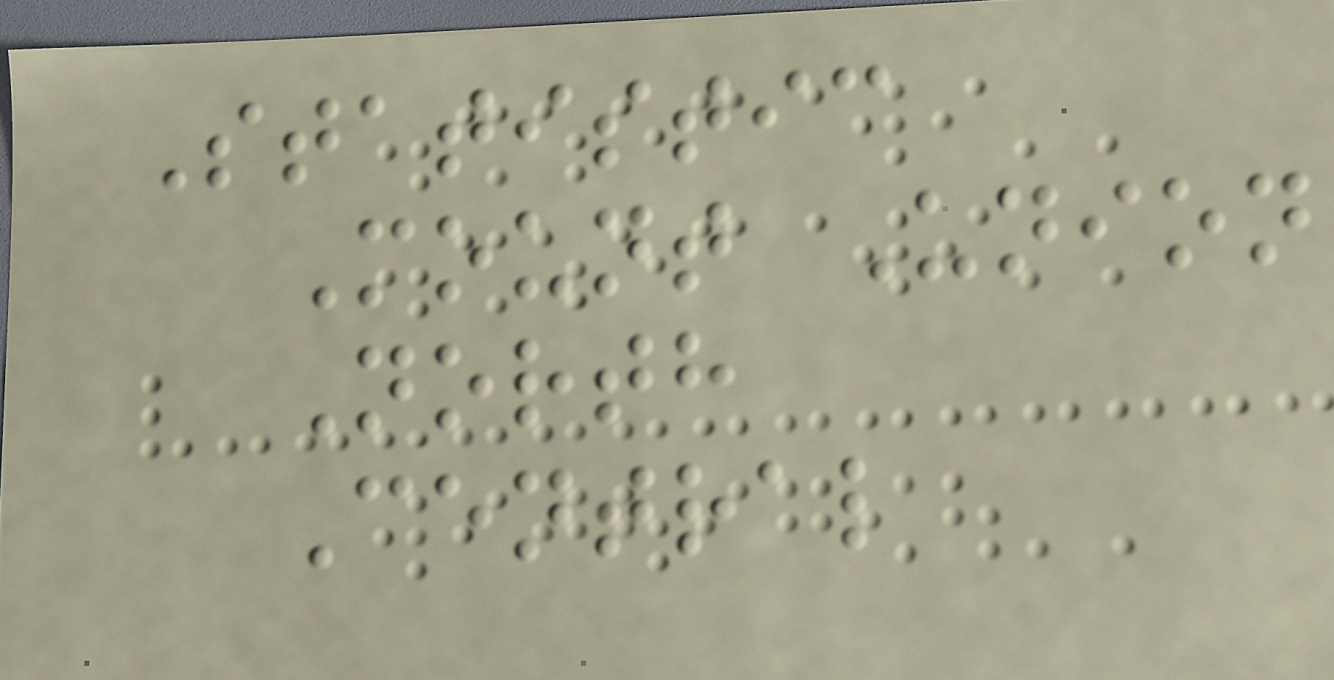Statistic
Mount Union
North
Central
